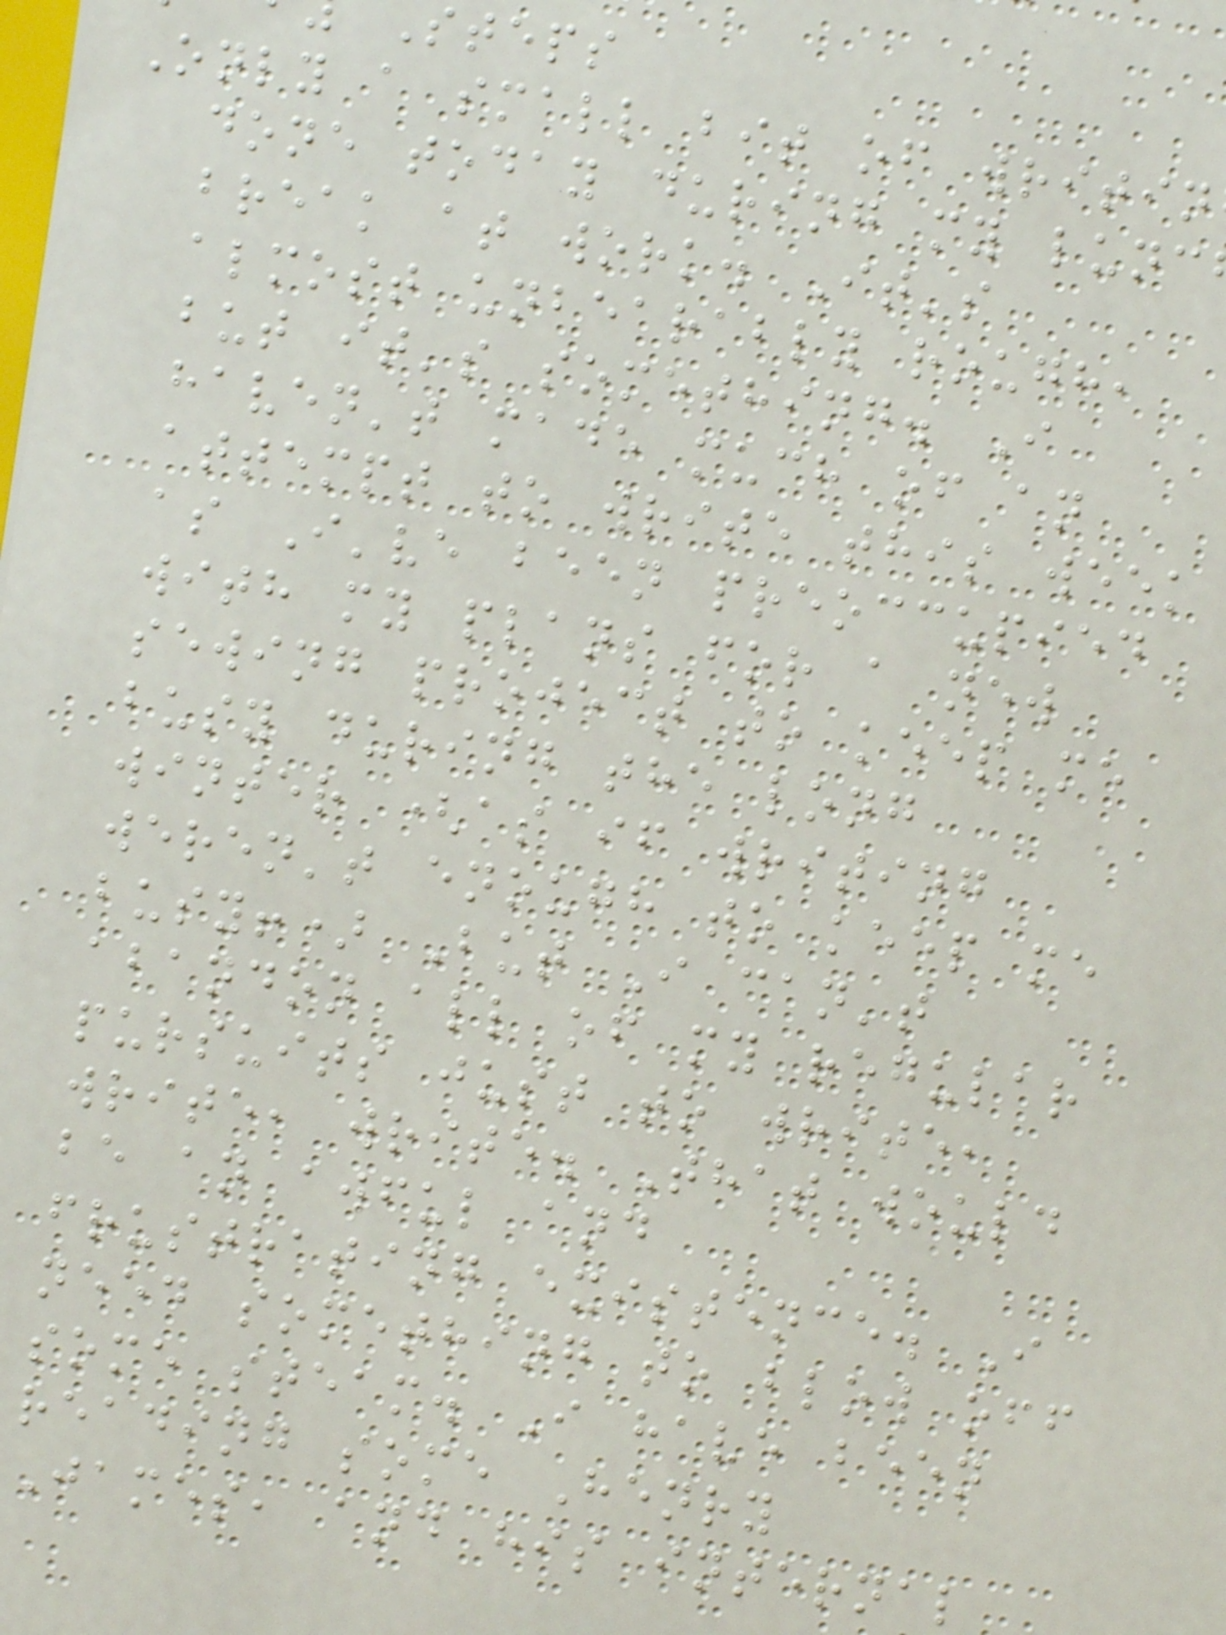steps
Only a small bit of writin
done today during my lunc
break at work. It's
almost unbearably rough,
but it's something. I
haven't made much of an
attempt to write this week
as I've been preoccupied
with my plans for a new
sewing project to keep me
busy during the long
winter (as if writing
weren't enough to keep me
busy!) But I can't
abandon all of my regular
pursuits just to write,
write, write. That would
be an awful and
frustrating existence. I
need something to blow off
some steam. I have been
reading some Henry
James, and his internal
